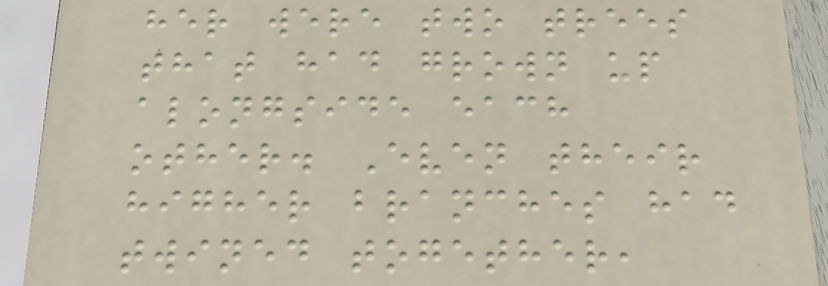her were two trees
that had grown up
alongside each
other. Even their
higher branches had
twined together,
